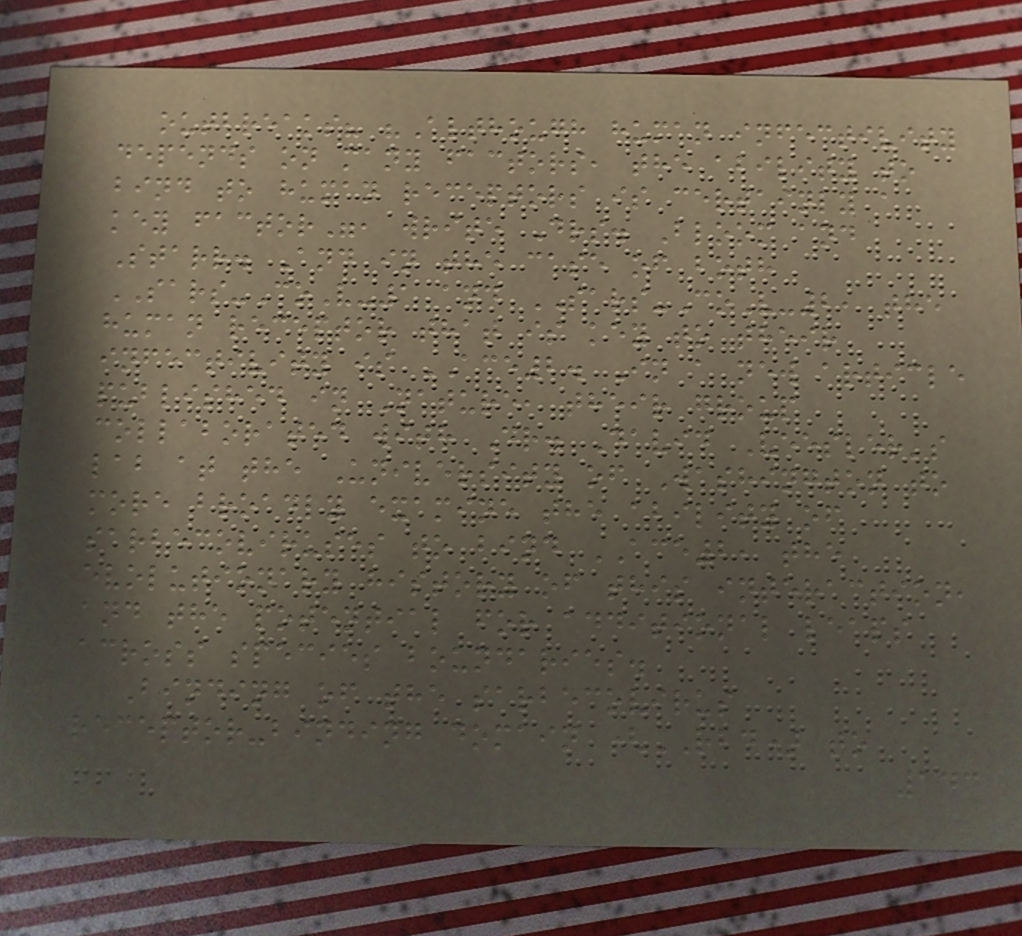outbreaks? "Although human infectivity
depends on many factors, the ability to
bind to human receptors is certainly a
key factor", write Drs. Bloom and
Starr. And in the case of both
SARS-CoV-1 and SARS-CoV-2, the
human receptor that is key to their
infectivity is ACE2. In a new article
published in Nature, their group
collaborated with Dr. David Veesler's
lab at the University of Washington to
more broadly examine the ability of
sarbecoviruses to bind ACE2, the
evolutionary history of this interaction,
and the potential for additional leaps
across species boundaries.
Binding of the sarbecovirus
receptor-binding domain (RBD) to
143
